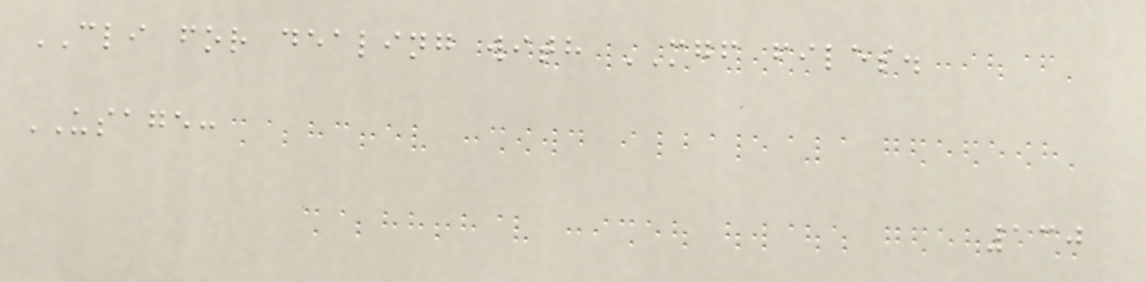CLI for dealing with MGF files.
USAGE:
130
